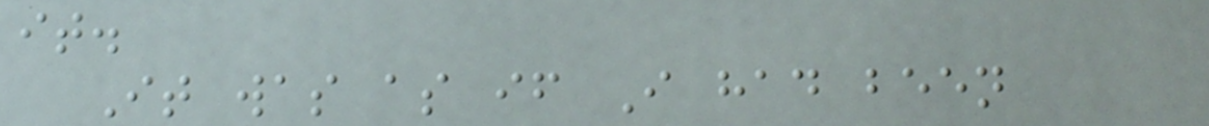it.
It was as if I had been
